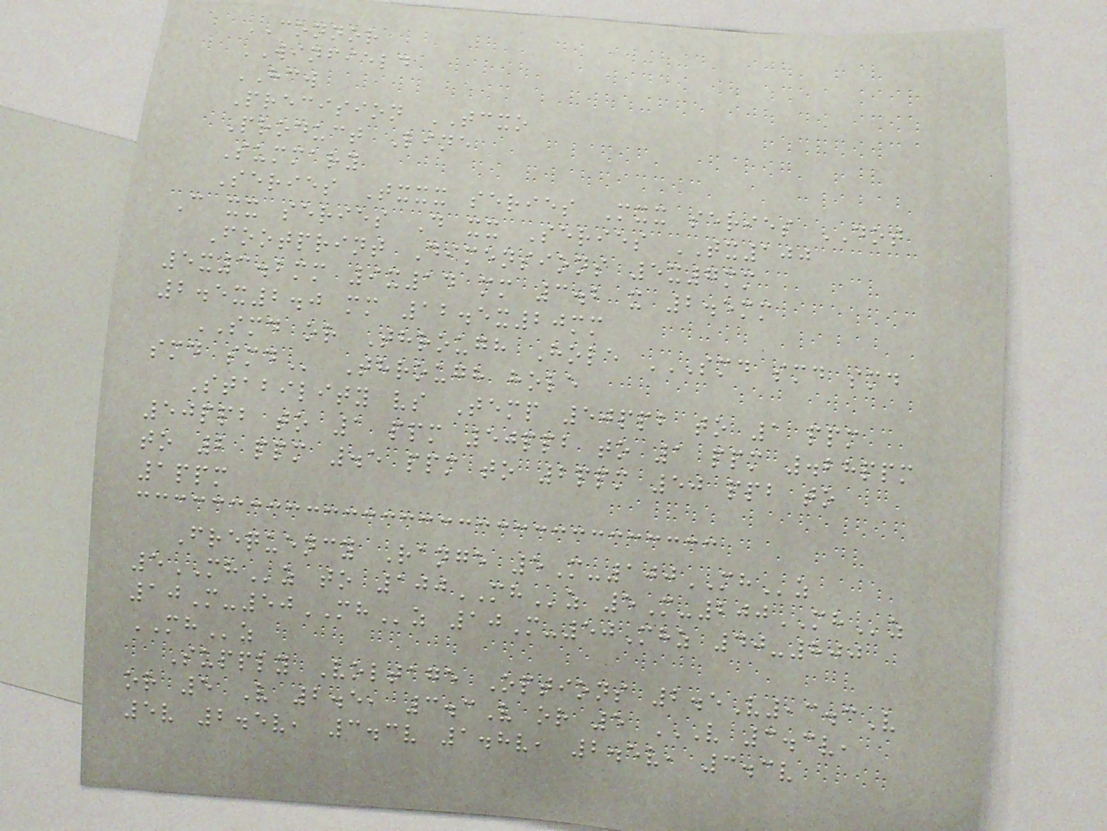CONNOR
WINFIELD
HCW
Precision TCXO
Product Line
Summary
Series Txxx series Mxx series DOT
C xx series D xx Series TX100
Footprint Dimensions 5x7mm
5x3.2mm 9x14 mm 3.2 x 2.5mm
2.5x2.0 mm 12.5x20mm
SMD or Through Hole SMD SMD SMD
SMD SMD Through hole
Stability vs Temp 50ppb to 1 ppm
50ppb to 1 ppm 50ppb to 1 ppm .28ppm
to 2 ppm .5 ppm to 2ppm 50 ppb to
1ppm
Frequency Range 5M-100MHz
5MHz to 100MHz 5M-200MHz
10M-50MHz 10M-50Mhz 40-800
MHz
Supply Voltage Options 2.5V,3.3V
or 5 V 2.5, 3.3V or 5 V 3.3V,
5V 2.5V, 3.3V 1.8V, 2.5V, 3.3V
